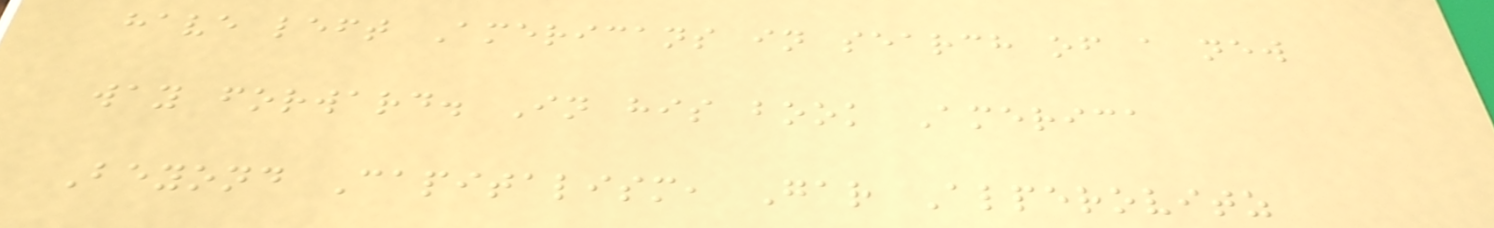have left Americans in search of a new
way forward. In his book America
Beyond Capitalism, Gar Alperovitz
